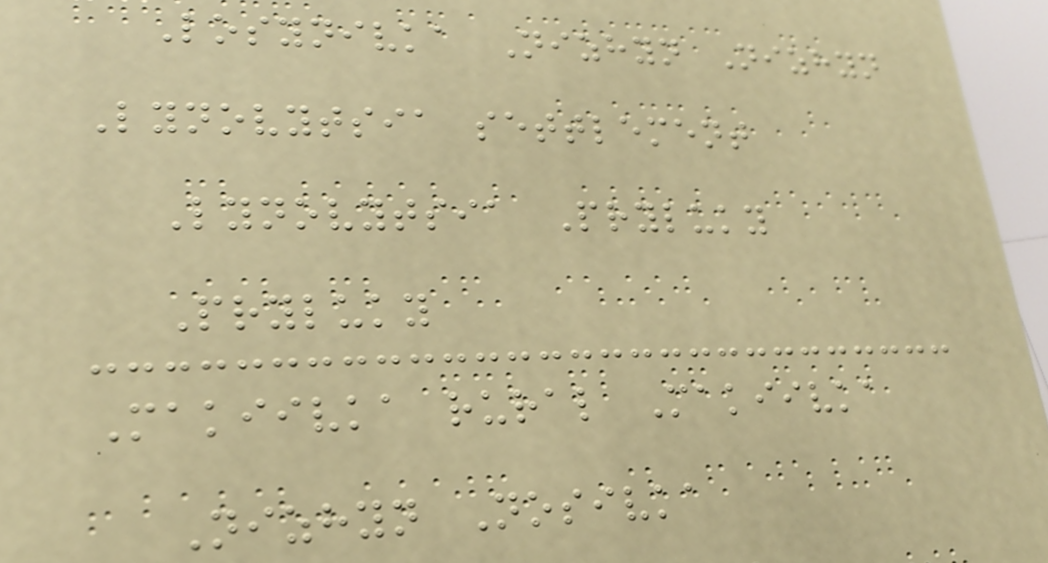Losynivka Nizhyn Nizhyn
Lynovytsia settlement
Lynovytsia Pryluky
Pryluky
Makiivka rural Makiivka
Nizhyn Nosivka
